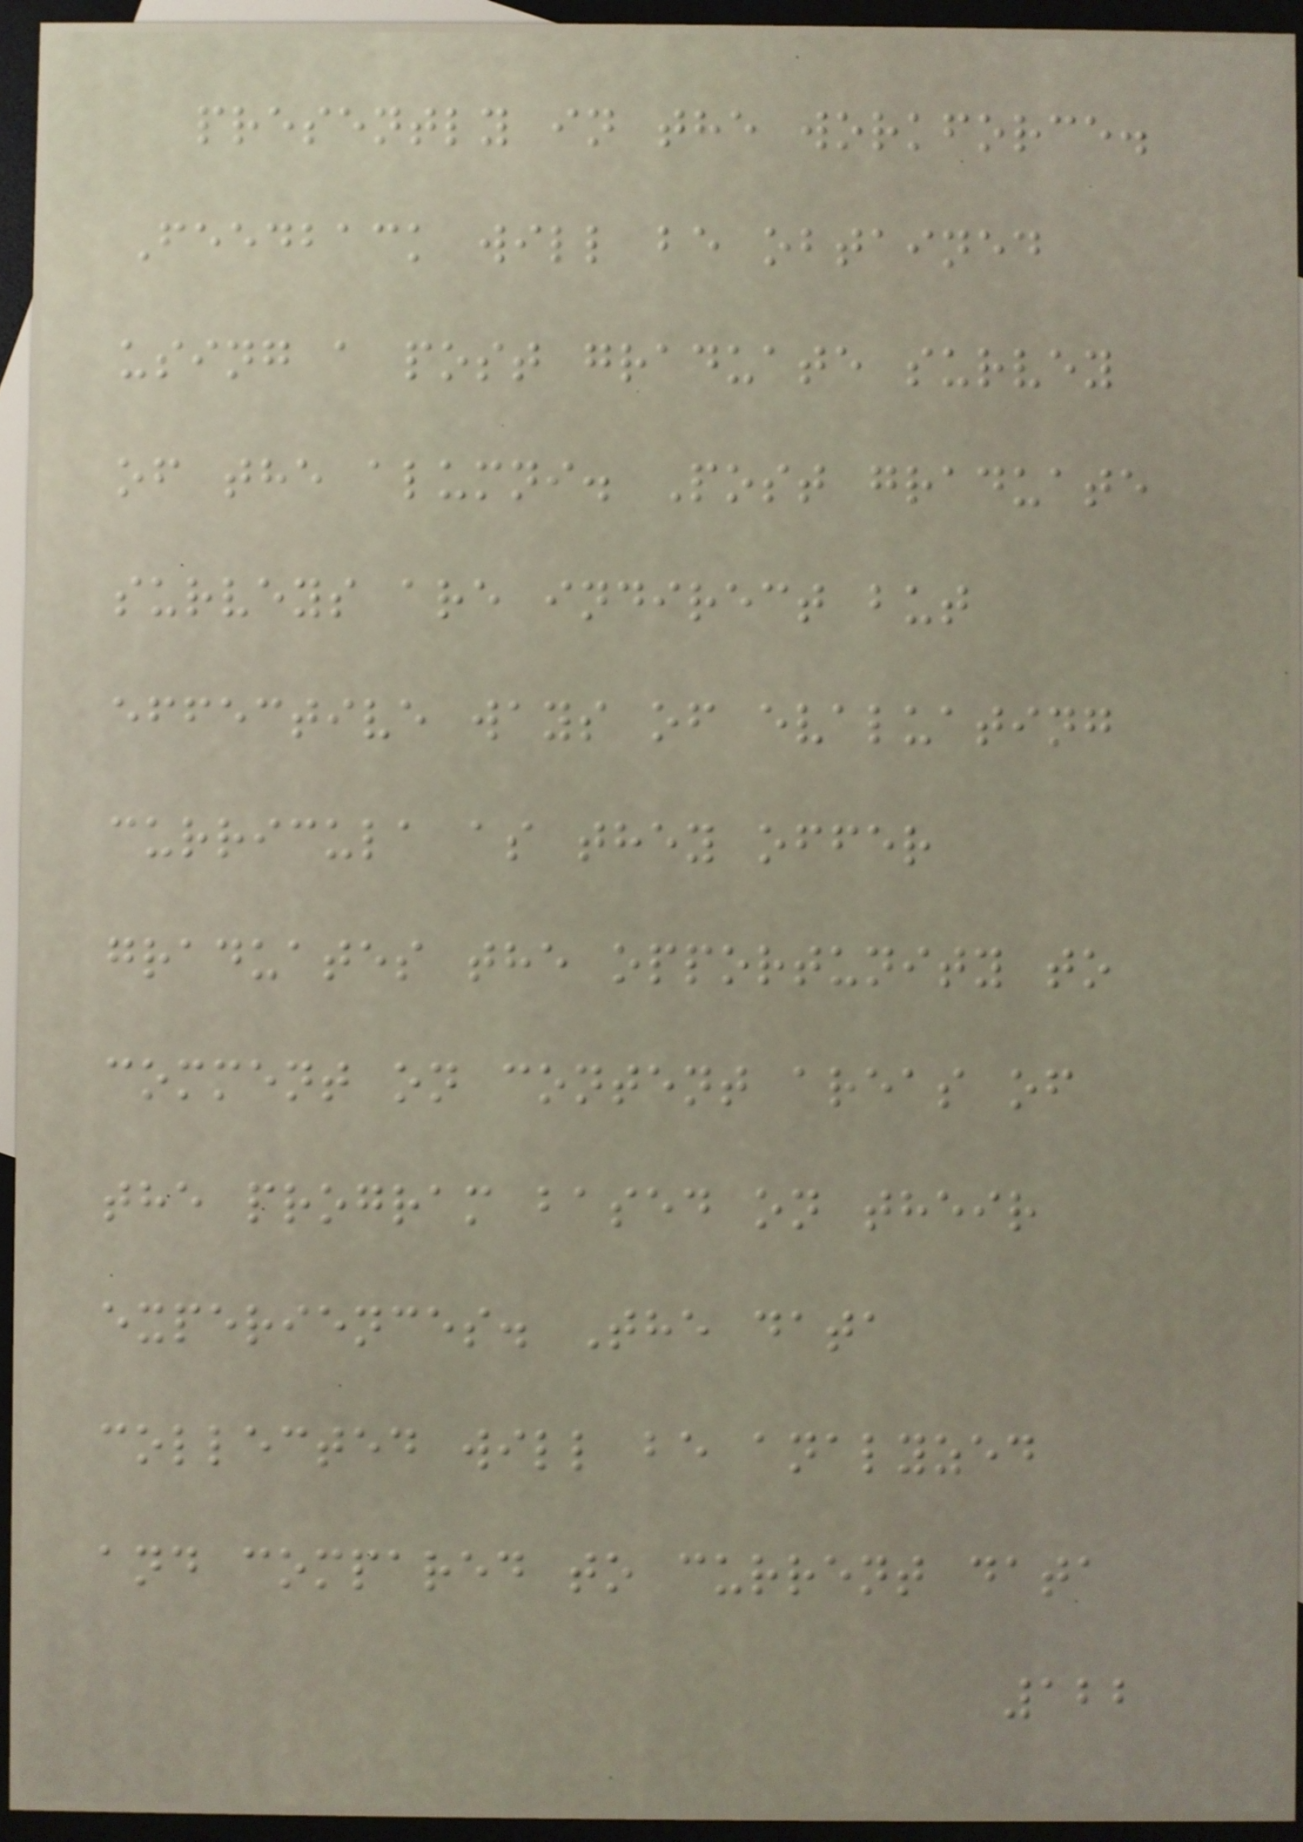presently in the workforce.
Feedback will be obtained
using a post graduate survey
of the alumni. Post graduate
surveys are indirect but
effective ways of evaluating
curricula as they offer
graduates the opportunity to
comment on content areas of
the program based on their
experiences. The data
collected will be analyzed
and compared to current data
122
